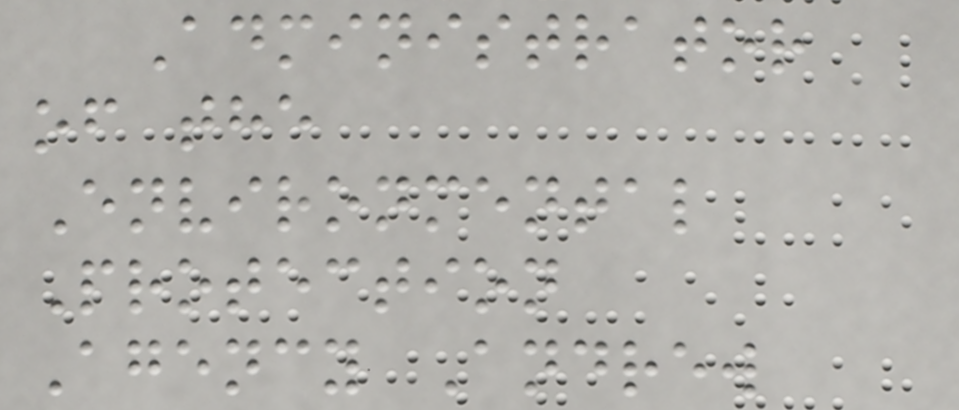Administrator
of the
Environmental
Protection
Agency Andrew
